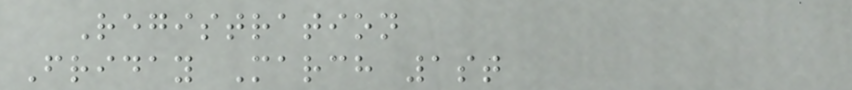Registration
Friday March 1st
